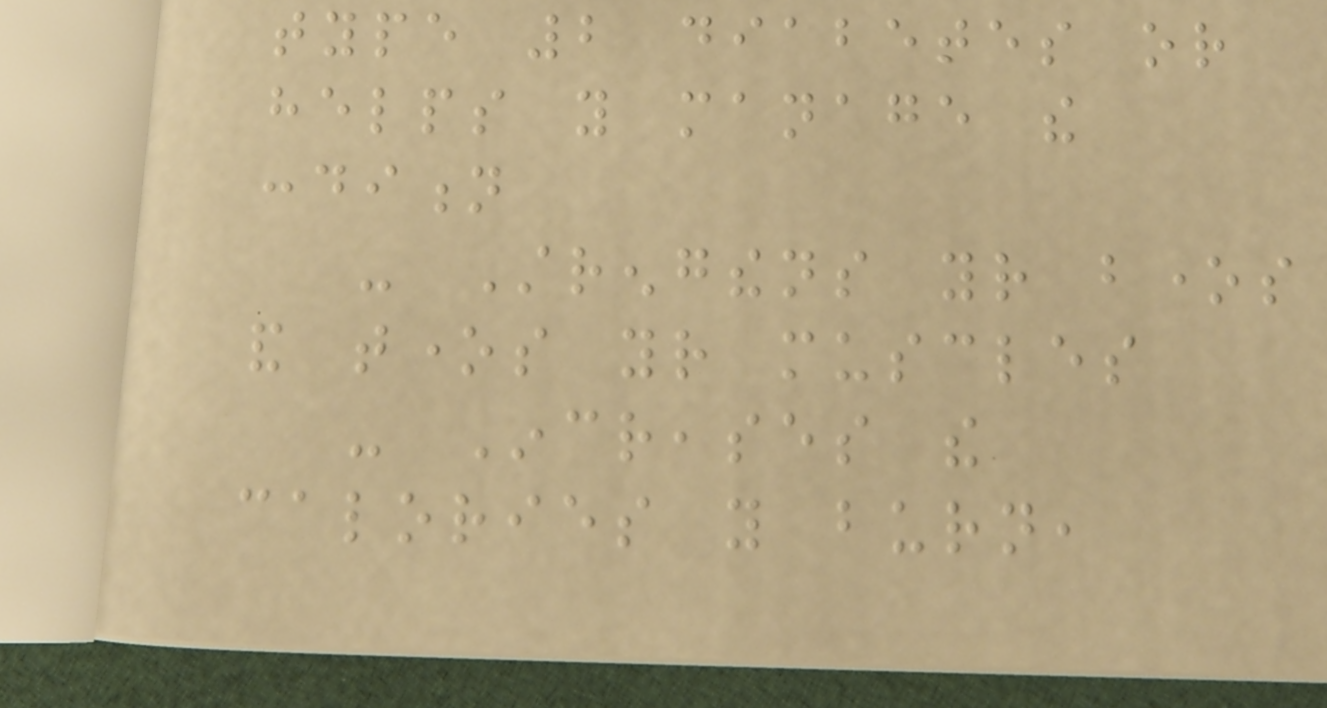type 2 diabetes or
helps you manage the
condition
- Strengthens your bones
and tones your muscles
- Increases the
calories you burn,
